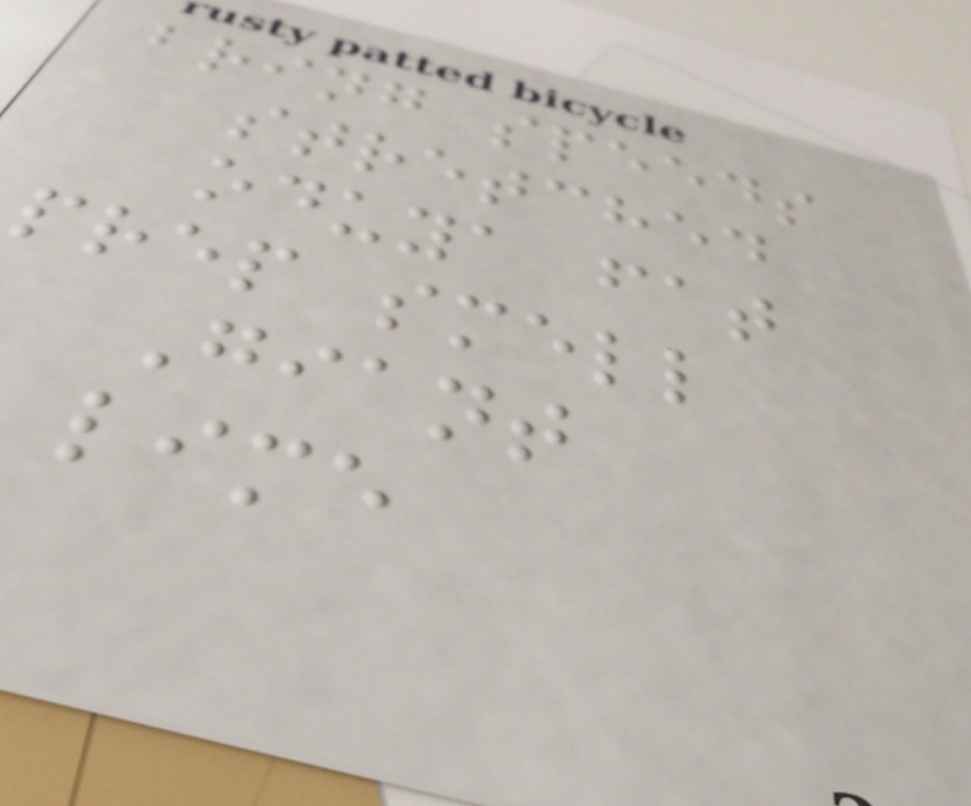bring speeds
stretched
oduya fat
prep smell
Giant
lime
